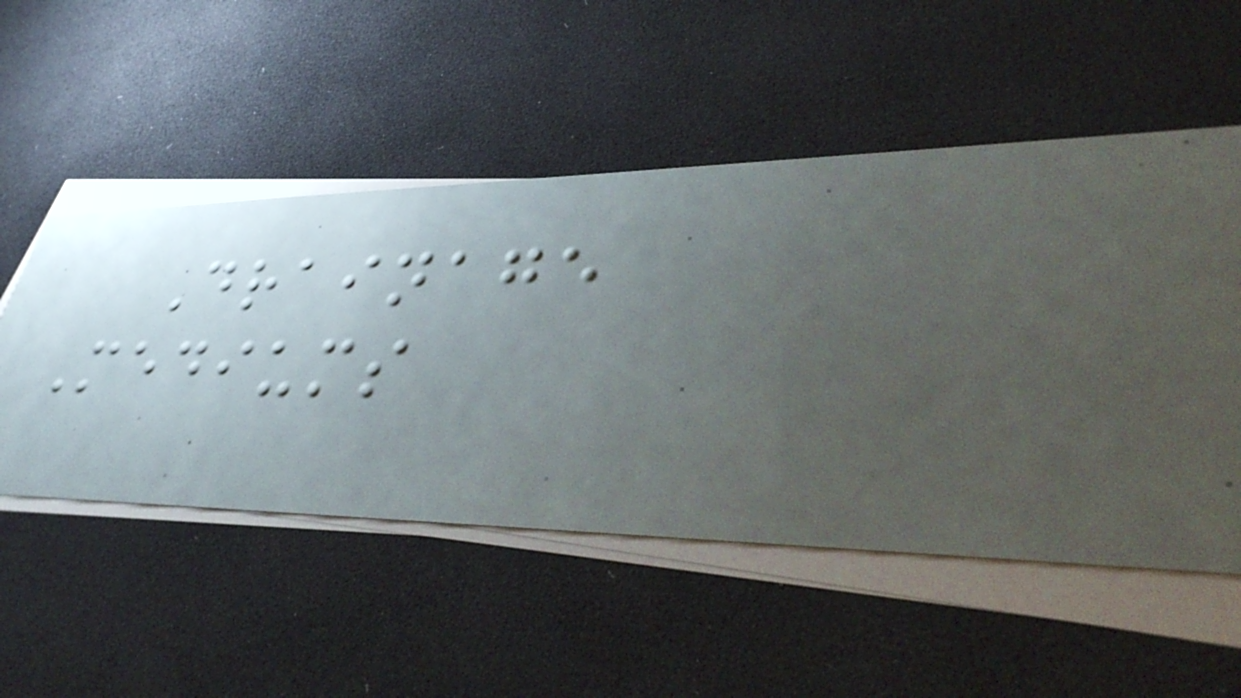Drainage
Mediums
